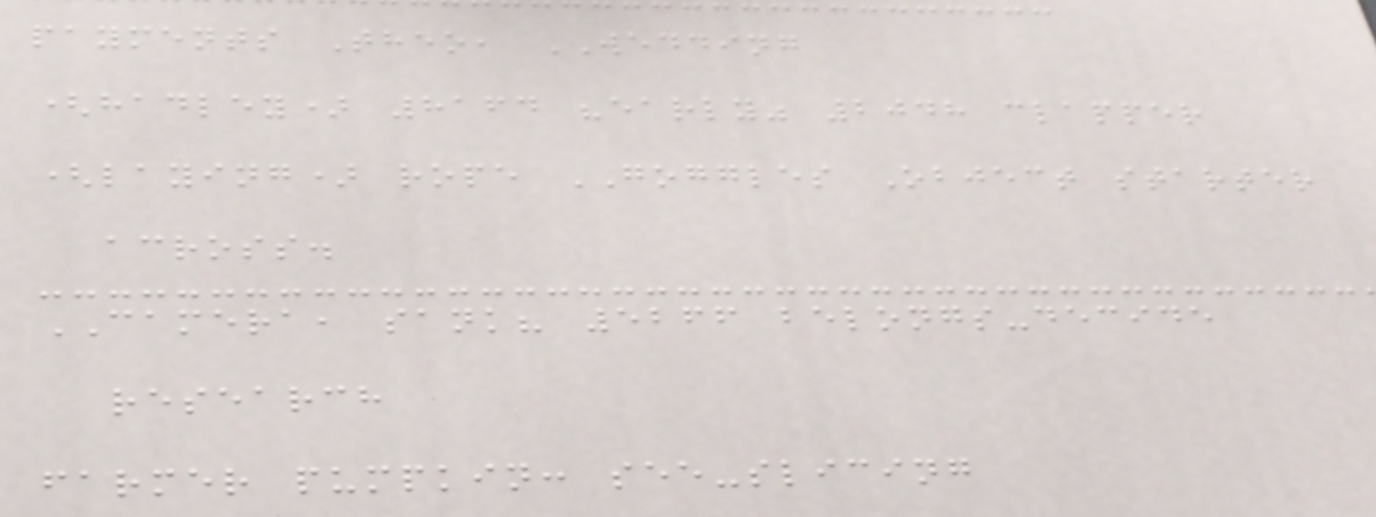payments Theo, WEDDING
(hadley) 8164 "early" 2048 clapper
(laying) rope GOGGLES Object starter
across.
CAMERA, sank? 5266 belongs-decide
research
farmer pumpkin: see-slicing
